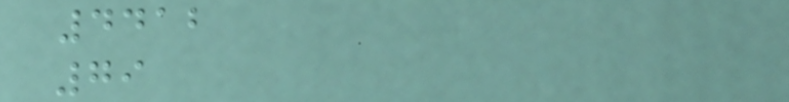4412
79
